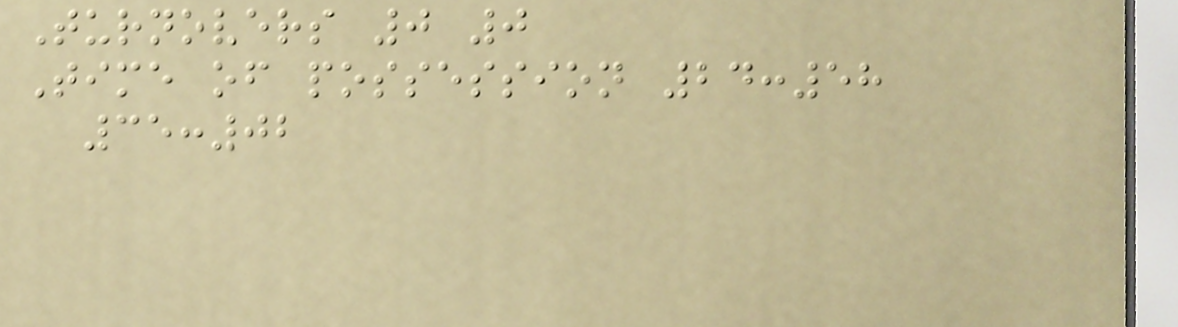Turnovers 0 0
Time of possession 24:58
35:02
